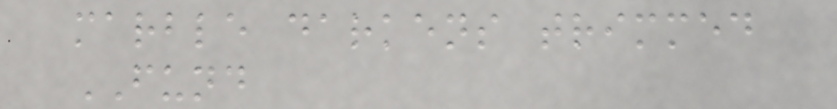marble darkens trimmed
FUND
